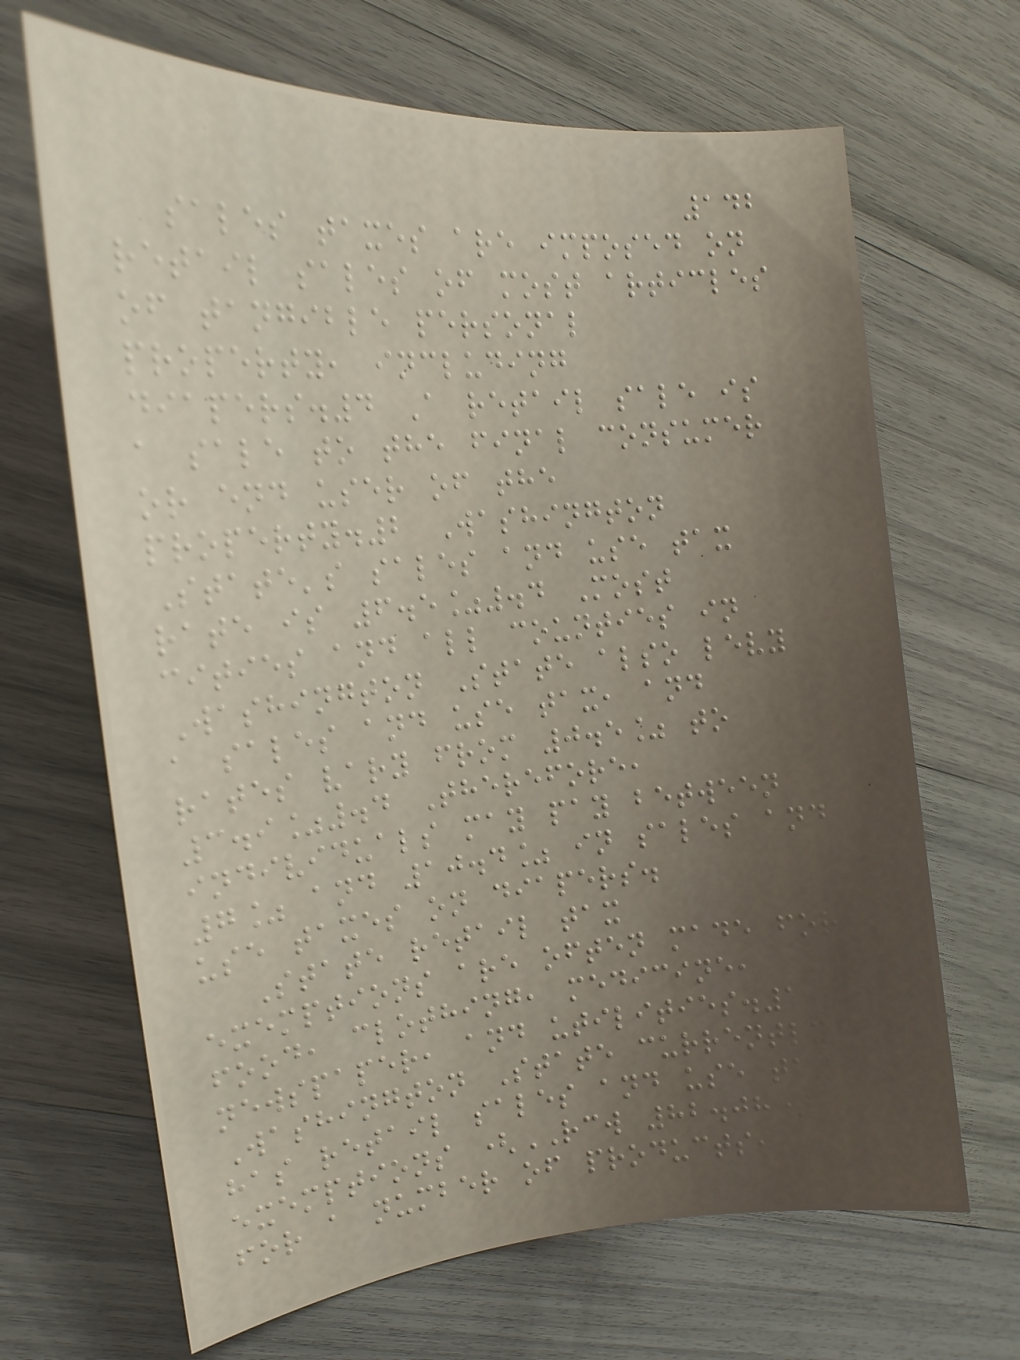142
sales taxes are imposed on
retail sales of most articles
of tangible personal
property, including
diapers.4 A retail sale is
a sale to the final consumer
or end user of the
property.2 Washington
State's sales and use tax
rate is 6.5%.4 Most
cities and all counties in
Washington State also levy
a sales and use tax, and
rates vary from 0.5% to
3.9%.4 Therefore,
individuals may pay between
7% and 10.4% in sales and
use taxes on diapers.
State retail tax
exemptions are often made for
food, clothing, medicine,
newspaper, and utilities.1
Washington State currently
has retail sales and use tax
exemptions (RCW 82.08)
for a number of products,
